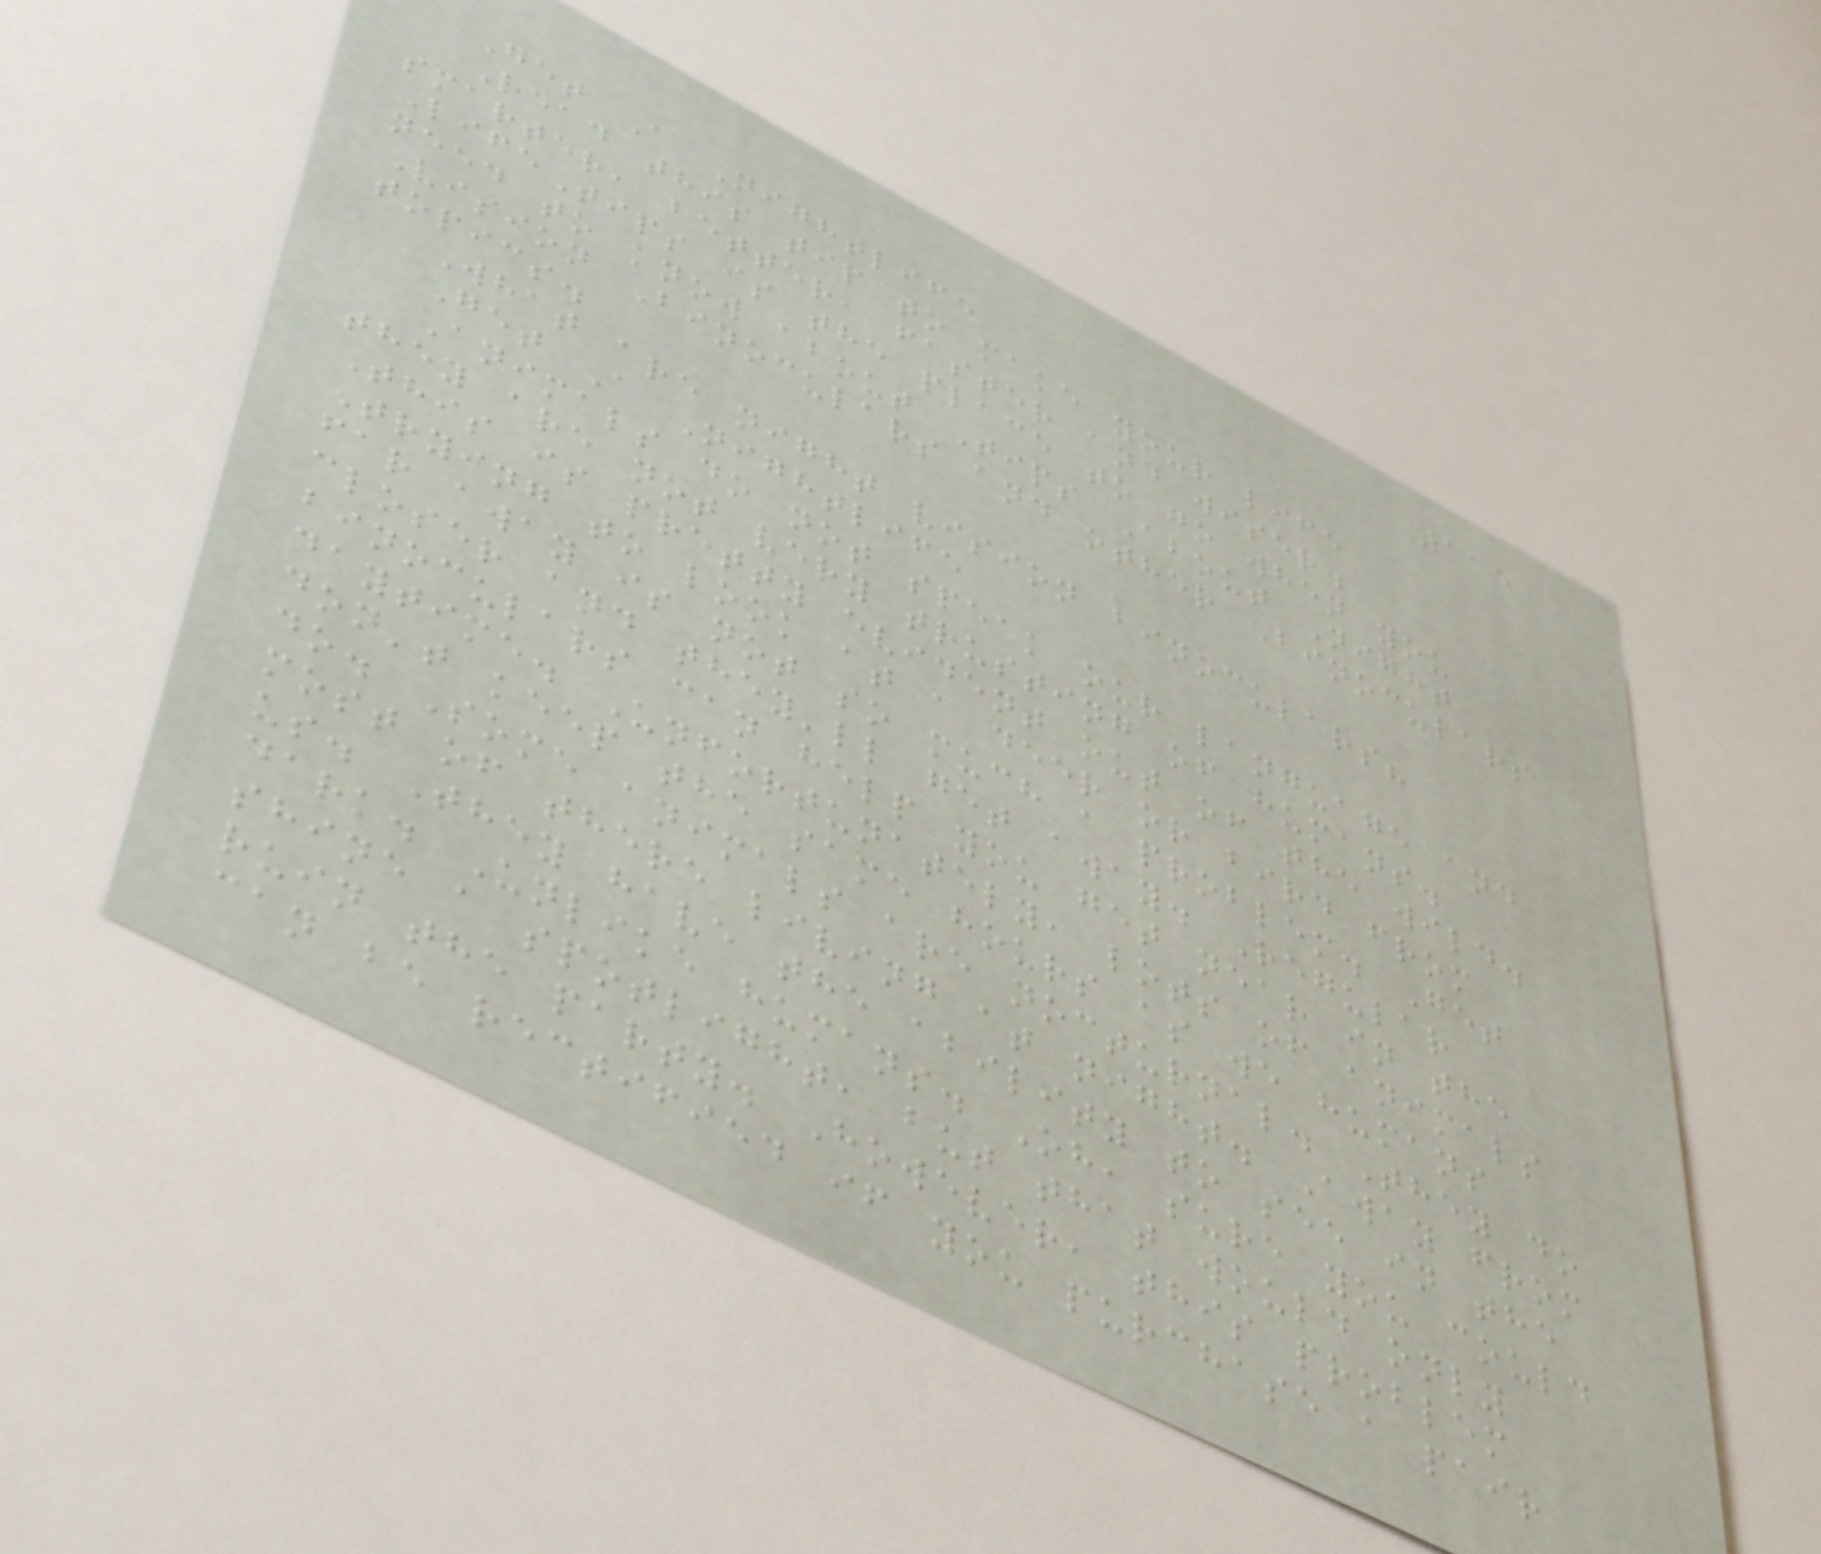115
Get A Nightlife
Read this tip to make your life
smarter, better, faster and wiser.
LifeTips is the place to go when you
need to know about Tips About Night
Vision Binoculars and other Binoculars
topics.
What are night vision binoculars?
Get A Nightlife
Animals do not speak our language and
they are not very trusting of humans.
This is pretty evident out of the wild.
Trying to look at a deer or bird from
far away is not so much a problem. Get
closer and they'll get away. Regular
binoculars can help you get near in the
daytime. Unfortunately, lots of animals
don't keep the same hours as we humans
do. Some animals are nocturnal. They do
most of there living at night. Away from
us. They have the ability to see in the
dark. Unlike humans. Oh, sure you could
shine a spotlight, but that would only
ruin the party. However, this problem
can be rectified if you purchase a pair
